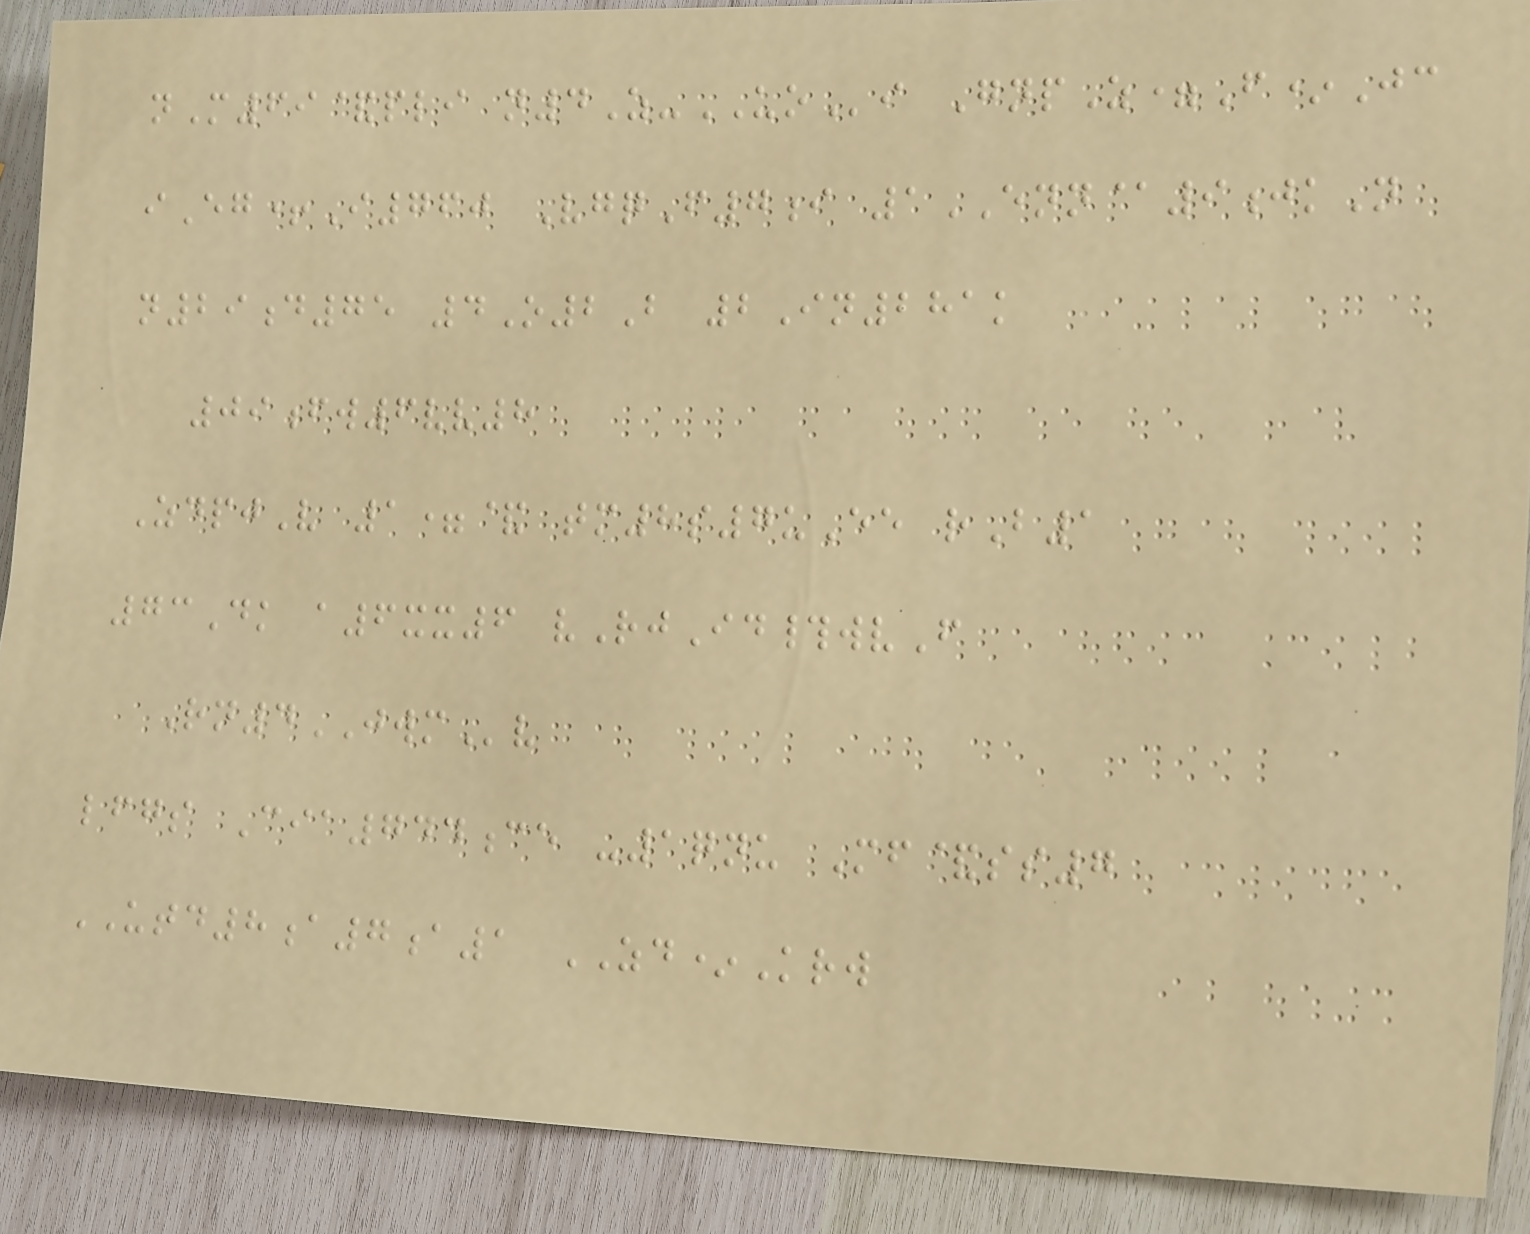nM69&pli n4Z-UOi GnpZ=F*Jc
iEg+I760 VgqF7i 1ENN@9jkN
n29d75 4O2B 2In281k
09fw6vv8
ZdpjV 1=& tm8s7uEe rB1
73Dk a6xx6 vRjId#wvF
Rn4JWMv
lfgs Cia744ce -1qnu Mf&ss7
UTD8a7a1 ZD*Krw
